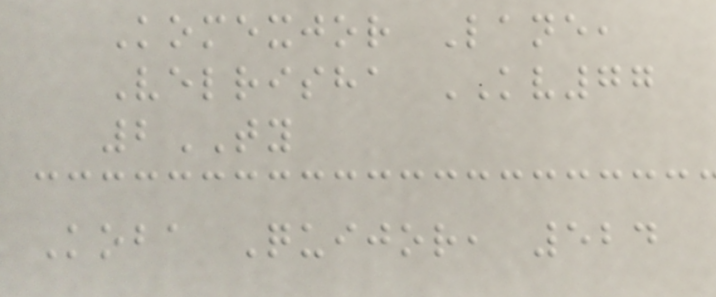Komexjor Lane,
Velrisha KV77
2TY
Koba Quijor, 524
